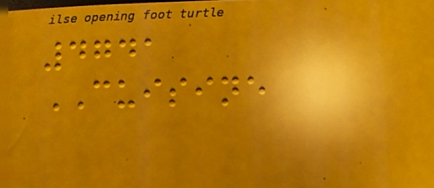4741
CUISINE
